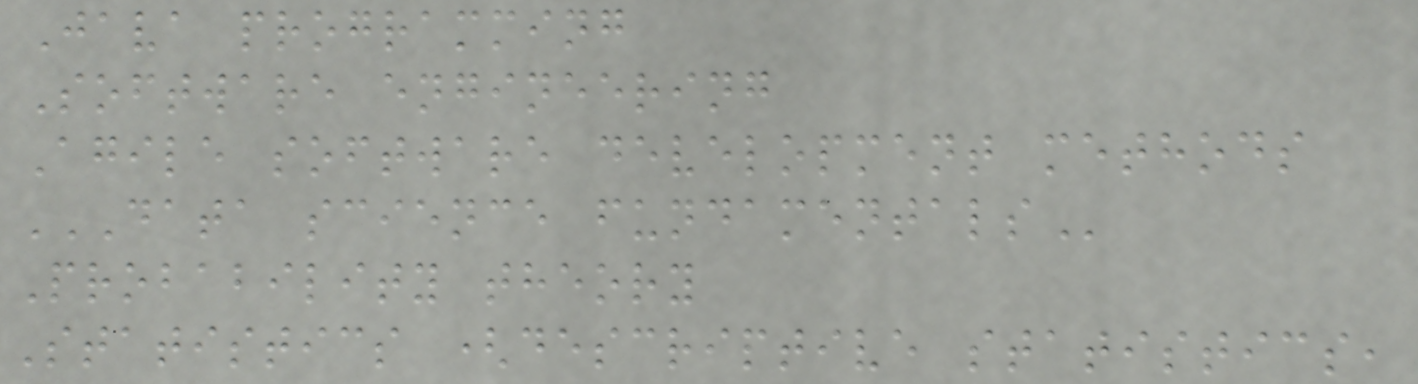Java programming
Software engineering
Agile software development methods
DATA SCIENCE FUNDAMENTALS
Probability theory
Statistics (descriptive statistics,
